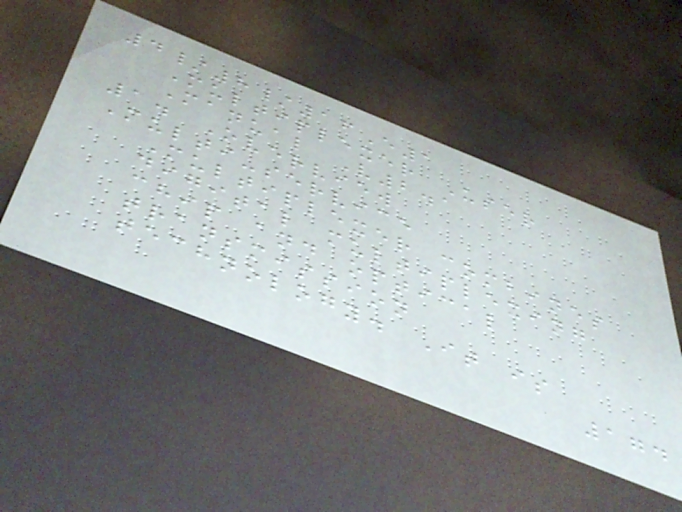4/8/16E1
Multiplexer User
Manual V2.1
1. Overview
Multi-service
Multiplexer combines
digital multiplexing
chip and optical
transmission
technology. It is
174
